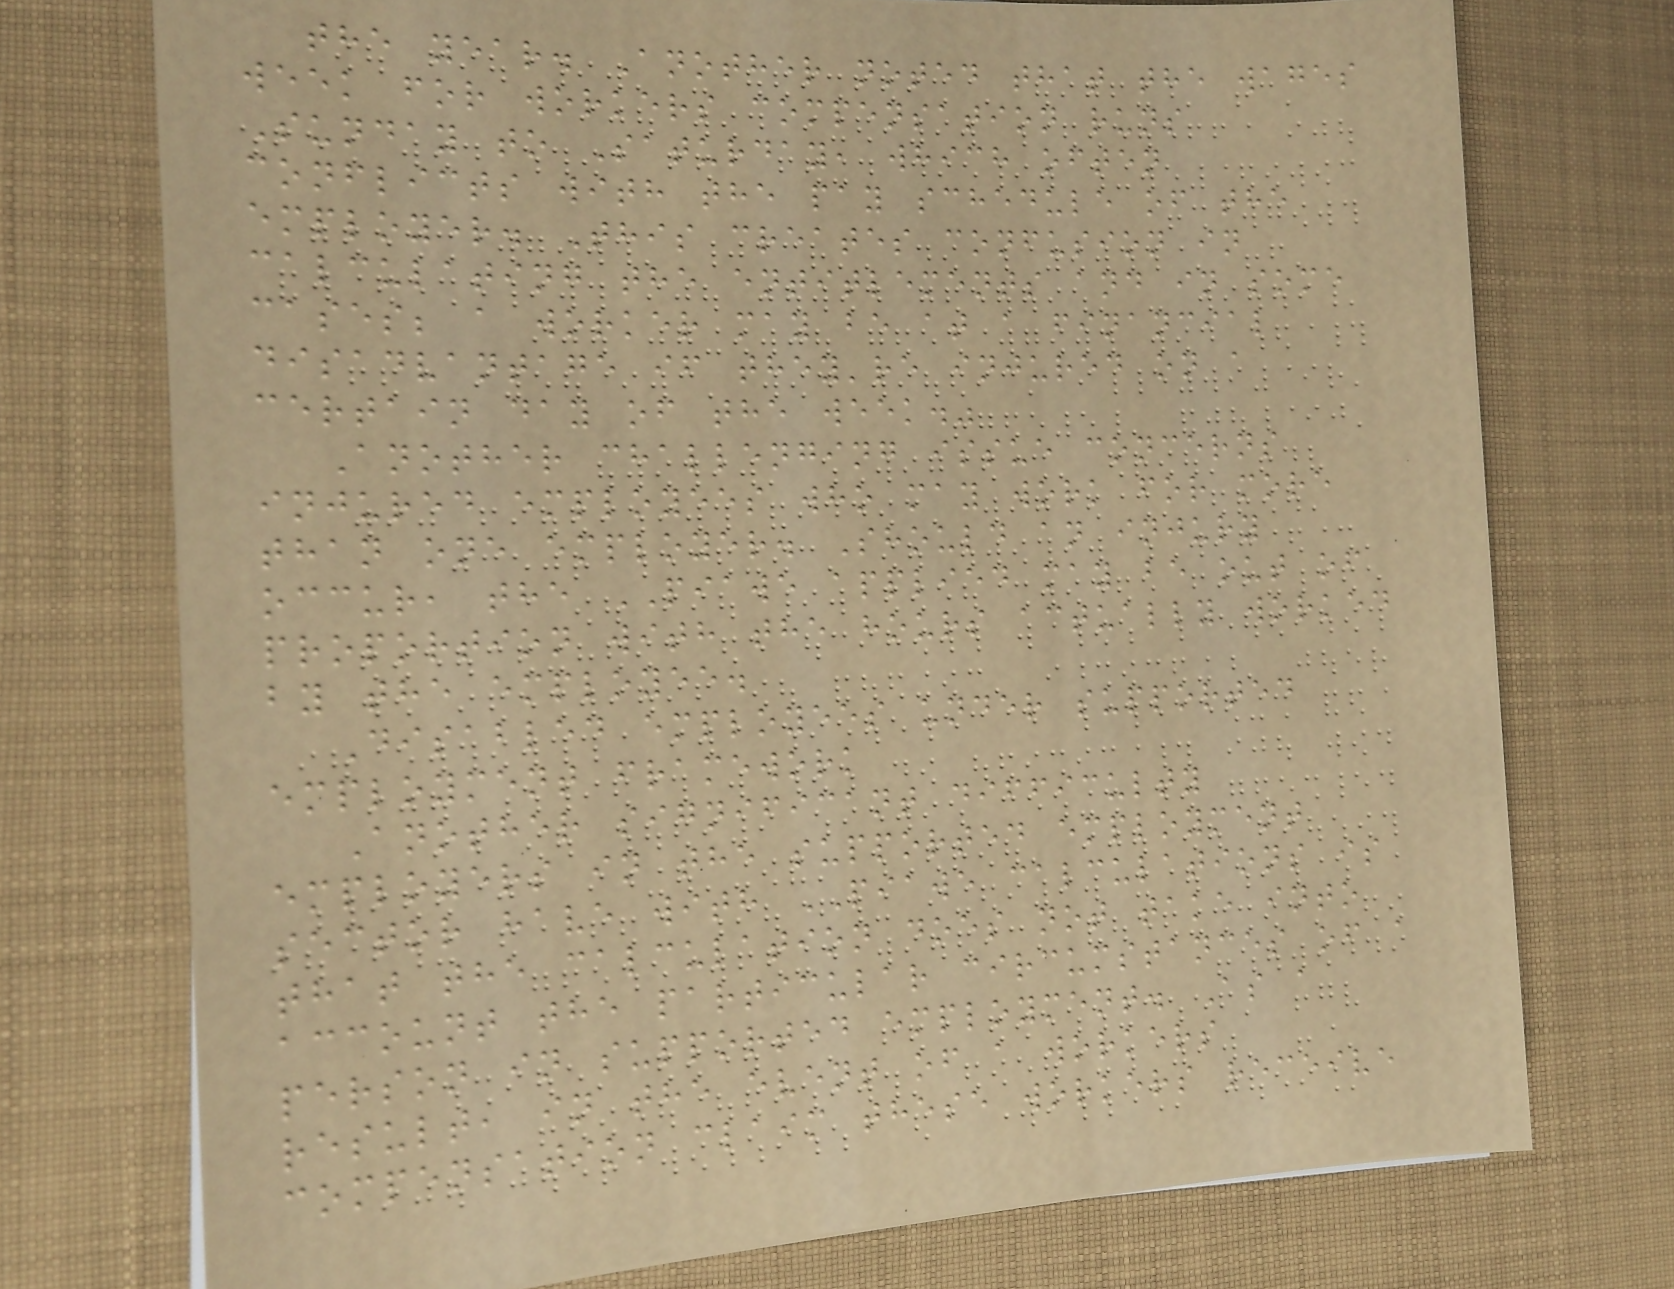the year. Another noted that the wages
week for workers compensation runs
Sunday to Saturday, which often
conflicts with the pay schedule of the
employer. This creates confusion in
calculating the entitlements and in some
cases; a worker may be at a financial
disadvantage if they're injured on a
certain day of the week."
Another challenging issue concerns
injured employees who may work for more
than one employer. Should an injury
occur, the PIAWE applied may be out of
proportion with the hours actually worked
by the employee.
Disabled employees under supported
employment framework
Another significant difficulty
employers in the supported employment
sector have with PIAWE calculations is
that the calculation does not take into
account the particular circumstances of a
person in supported employment. As a
result, in the event of a workers
compensation claim these workers receive
